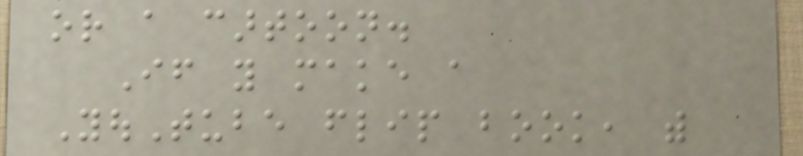or a cartoon.
If you make a
YouTube flip book, with
